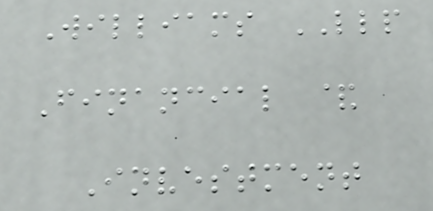Williams LLP
Financial &
Investment
